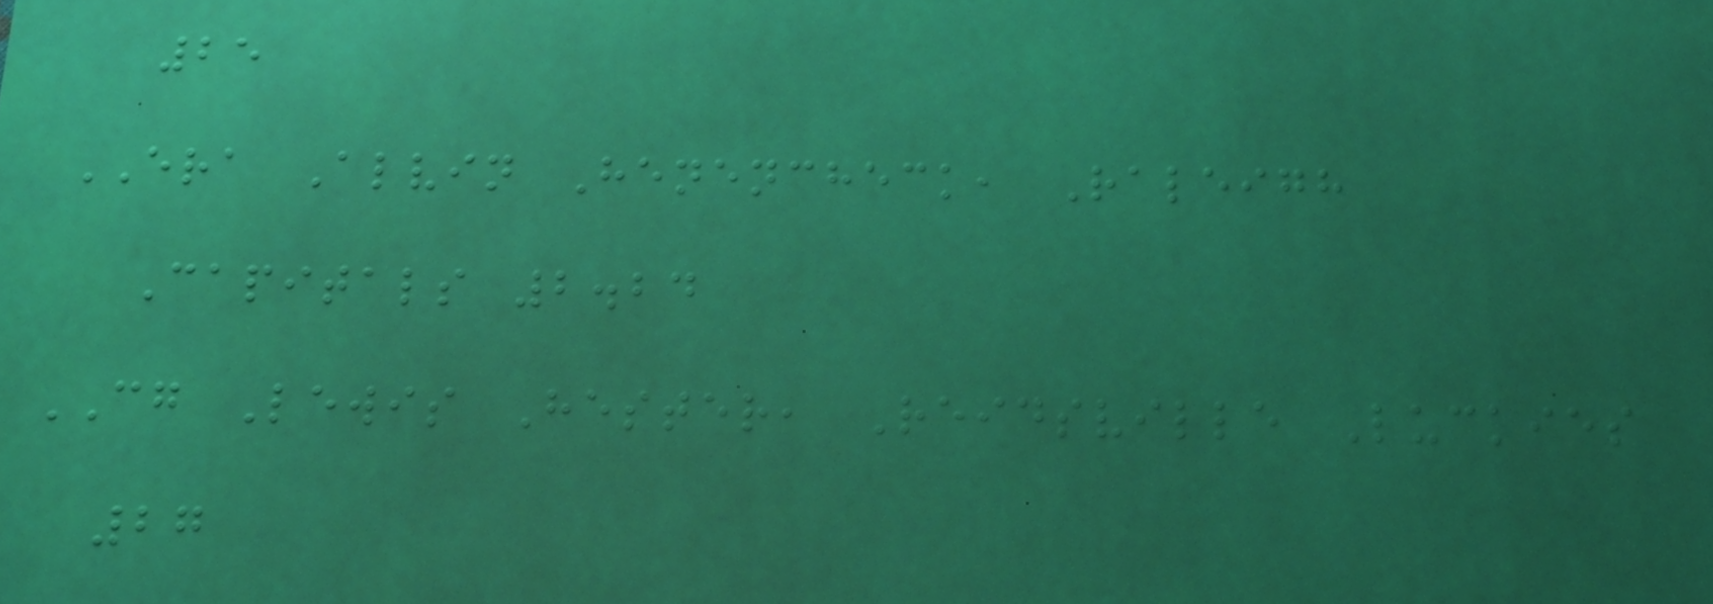25
ERA Alvin Henencheck, Raleigh
Capitals 2.24
CG Lewis Hester, Reidsville Luckies
27
